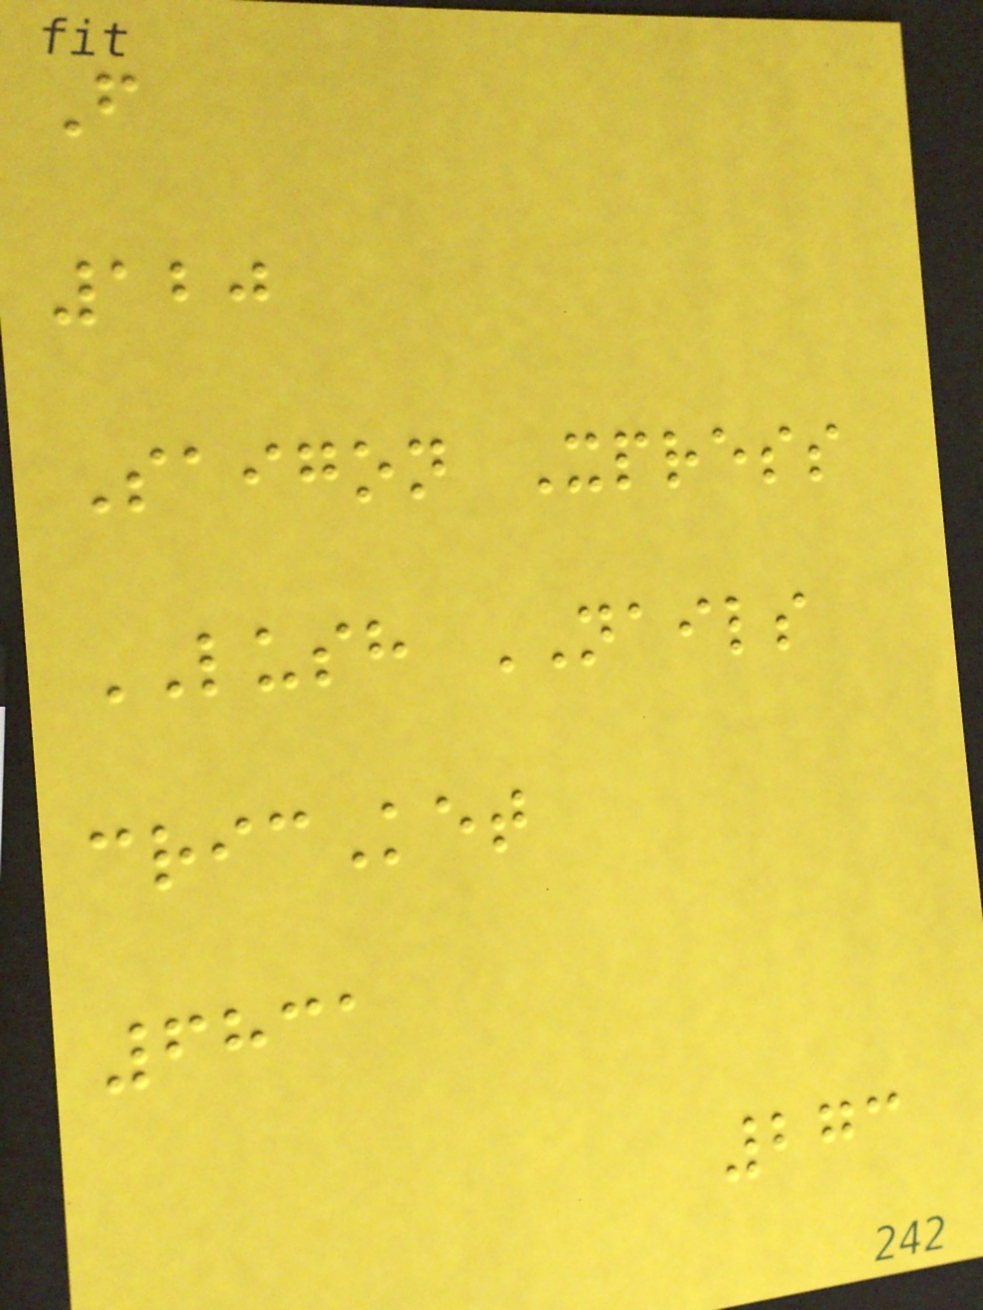F
120
Saigon Xpress
LUSH NAILS
cricKet
6831
273
